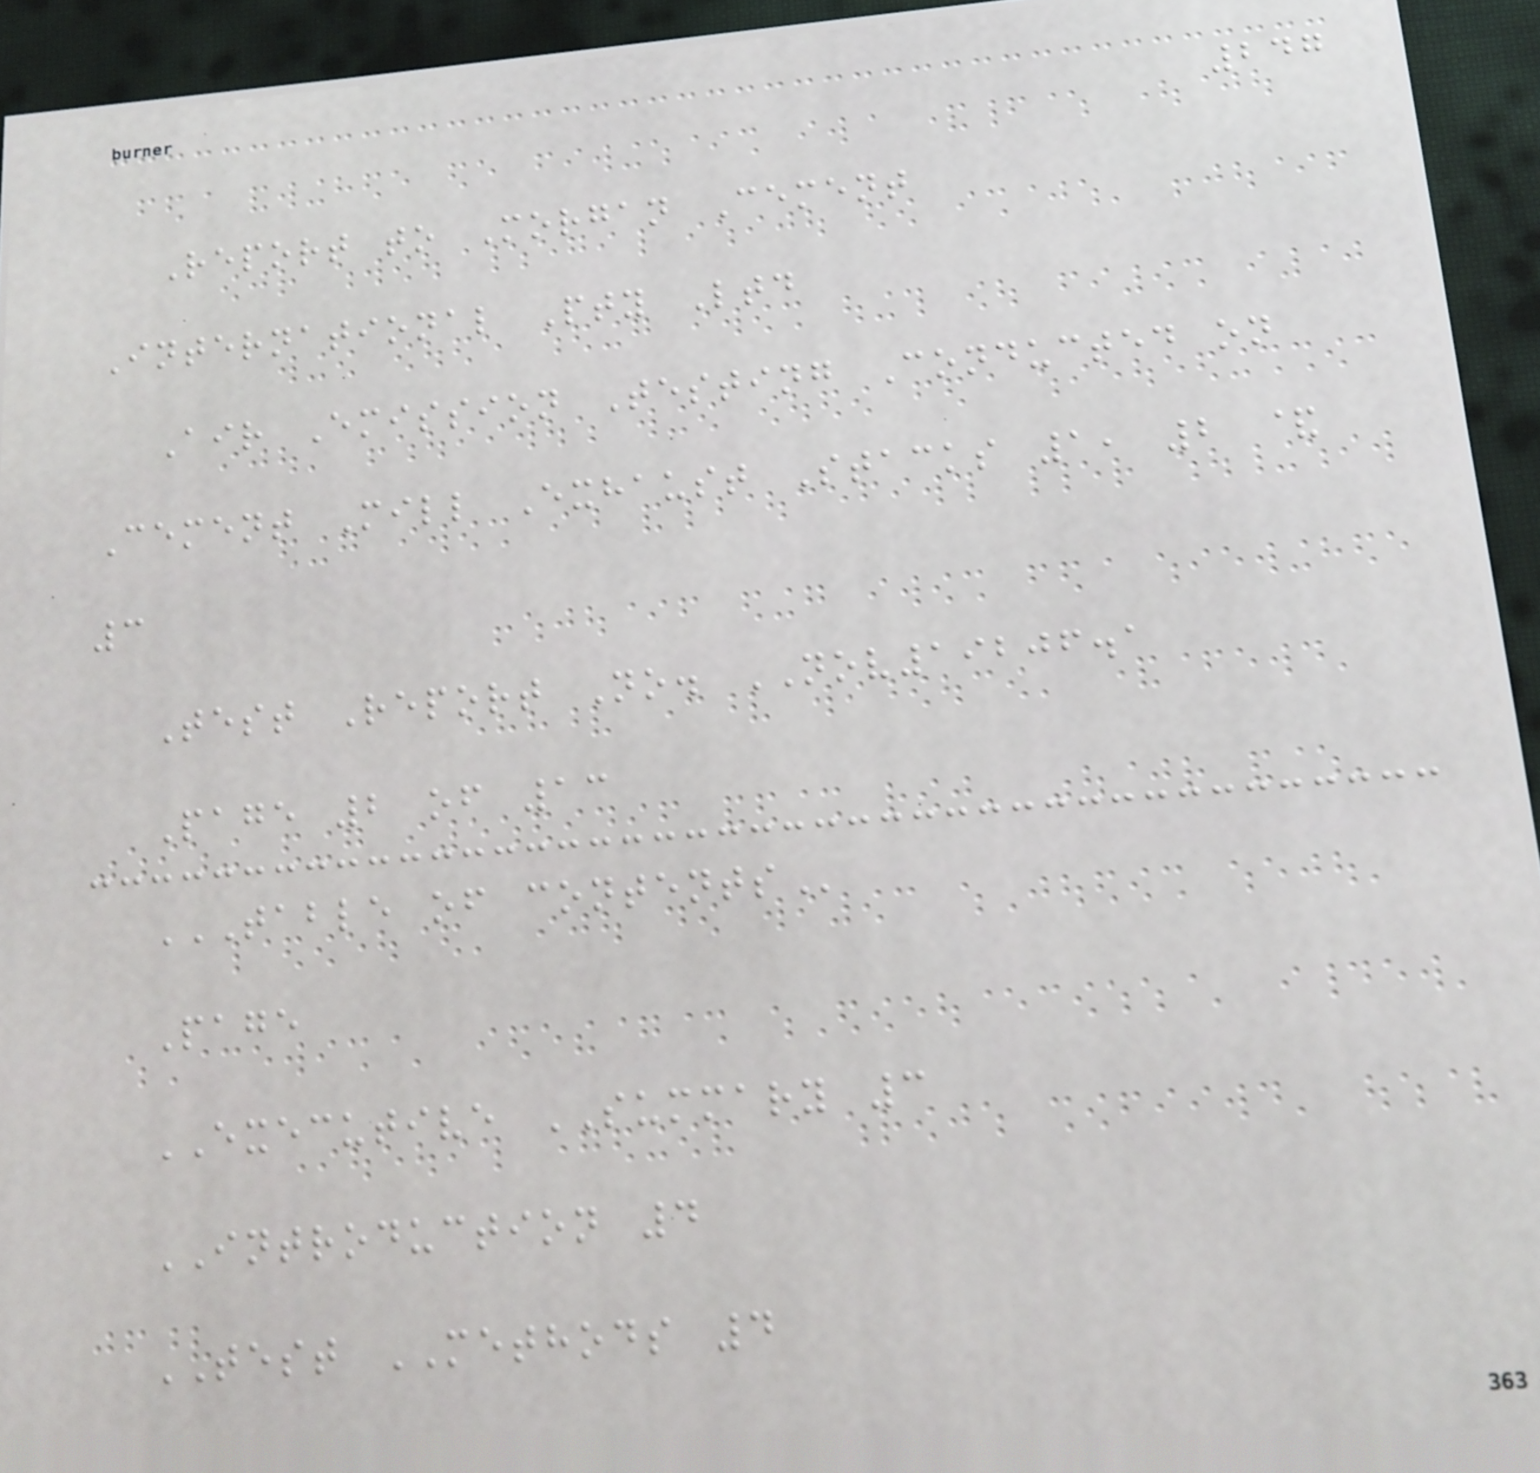247
Report to Morgan Cement
International Pty Ltd
Air Emission Testing Conducted on
Cement Mill Exhaust Stacks 1, 2 &
3
Test Report No. NOV19206.1
Page 2 of 13
TABLE OF CONTENTS
Page
EXECUTIVE SUMMARY 3
INTRODUCTION 4
TEST METHODS 4
